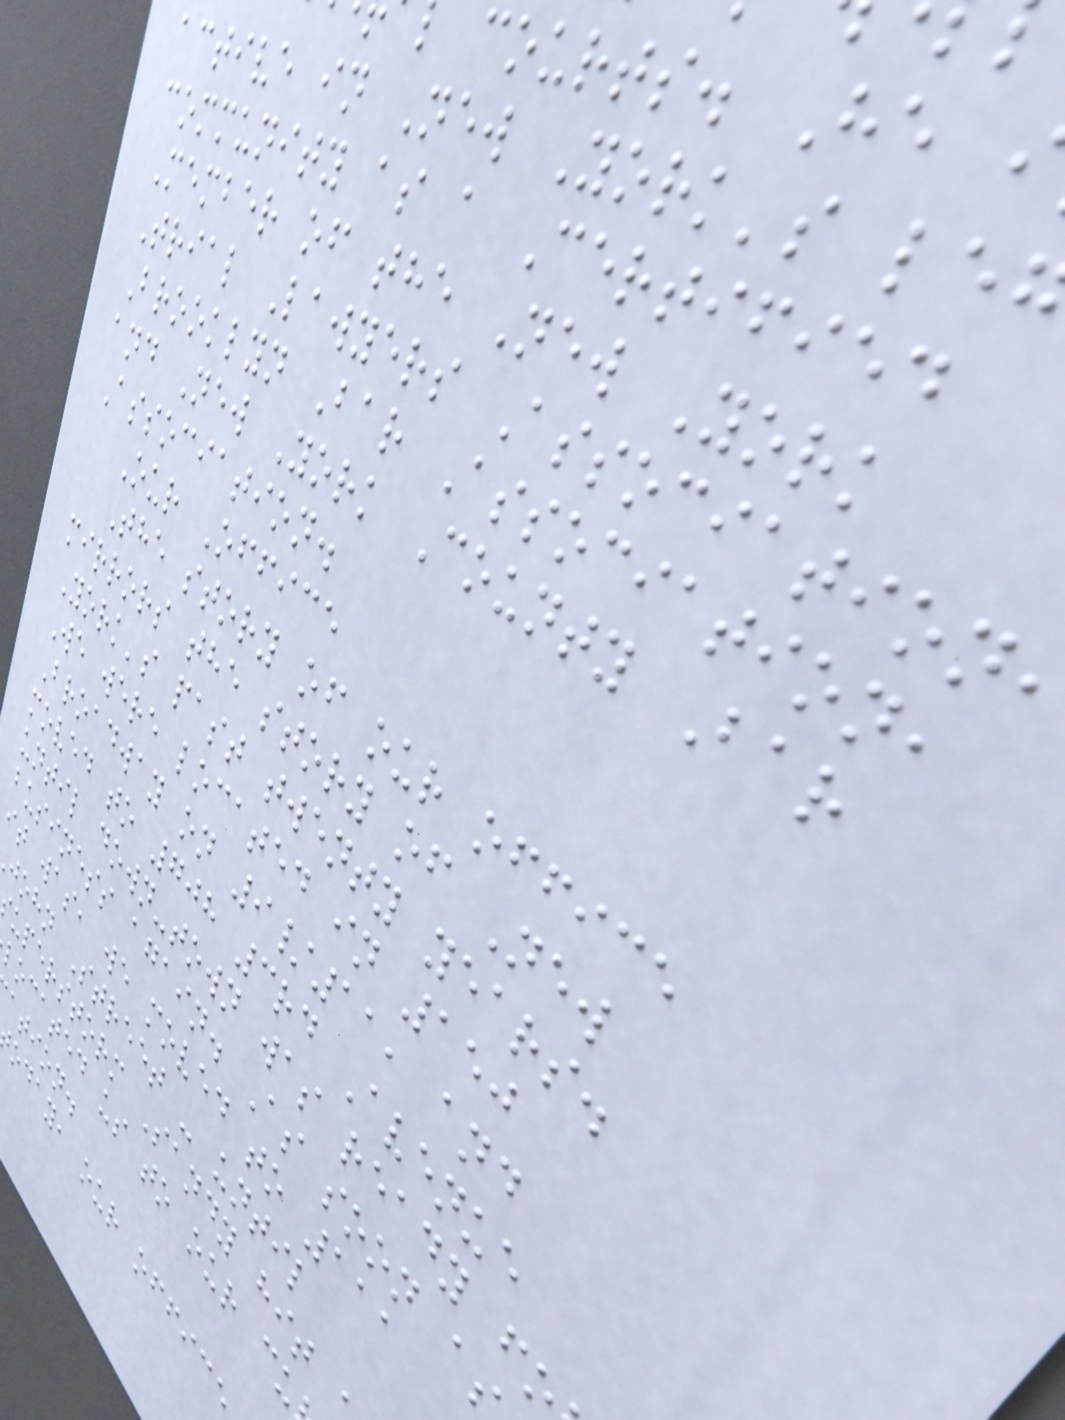courts. He
active in New York's le
community as a Certified
Member of the New York
Trial Lawyers Association
Brooklyn Bar Association,
and New York County Bar
Association.
Our Office
The story of our office
mirrors the story of New
York's past twenty years.
We were located in 150
Broadway on 9/11, and
moved to 708 3rd Avenue
until down-town was ready fo
business again. As soon a
it was, we moved to 111
john Street - until
uperstorm Sandy hit
located us to our cu
ation.
oday, our office
